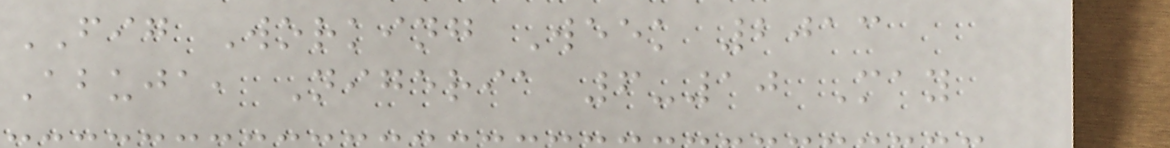FIG Working Week 2013
Abuja, Nigeria 6-10 May
